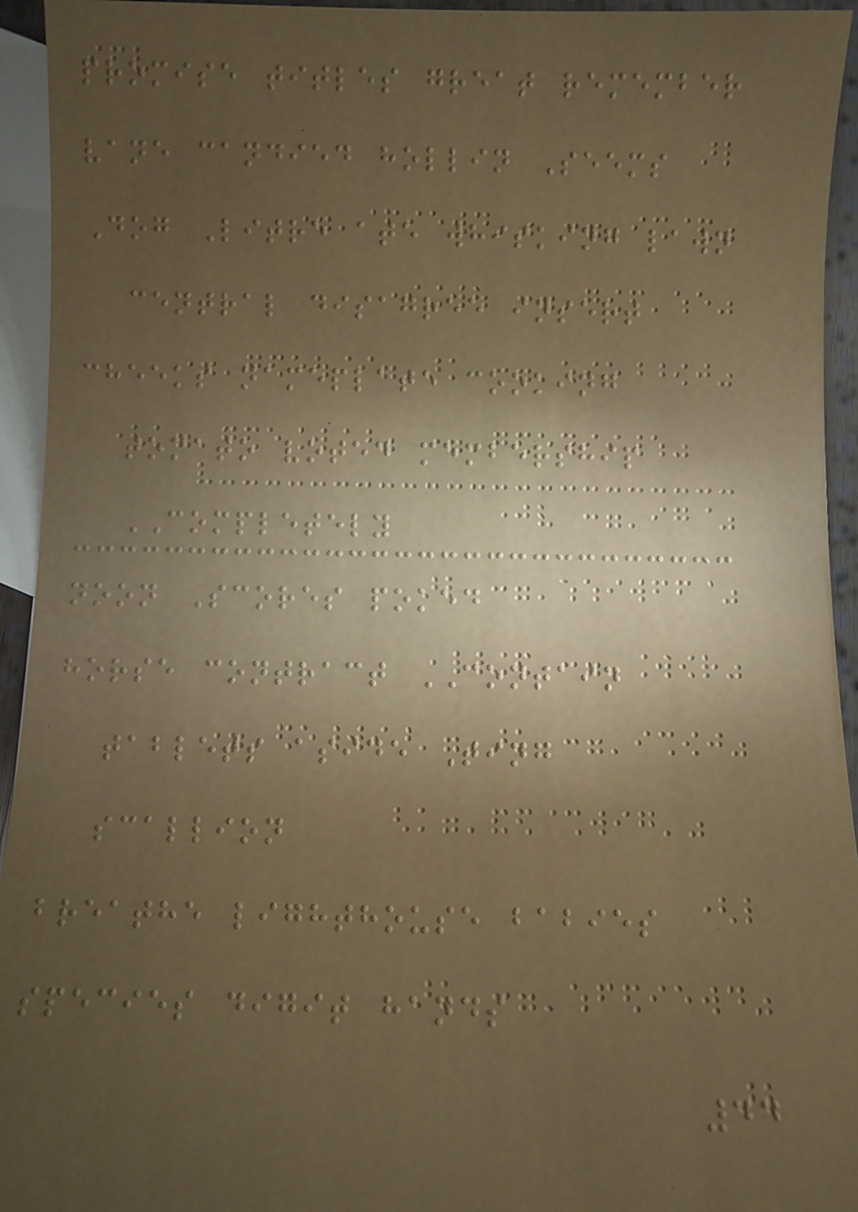promise titles great remember
vane candied hollin Seems
Dog Litre ate whisking lawn
central disagree insert
cheeks nameplate cooking
tomato voted membership
COMPLETELY
noon Scores poked
horse contract CONTAIN
tablets aside Ting
scallion
breathe lighthouse babies
species digit hands
44
